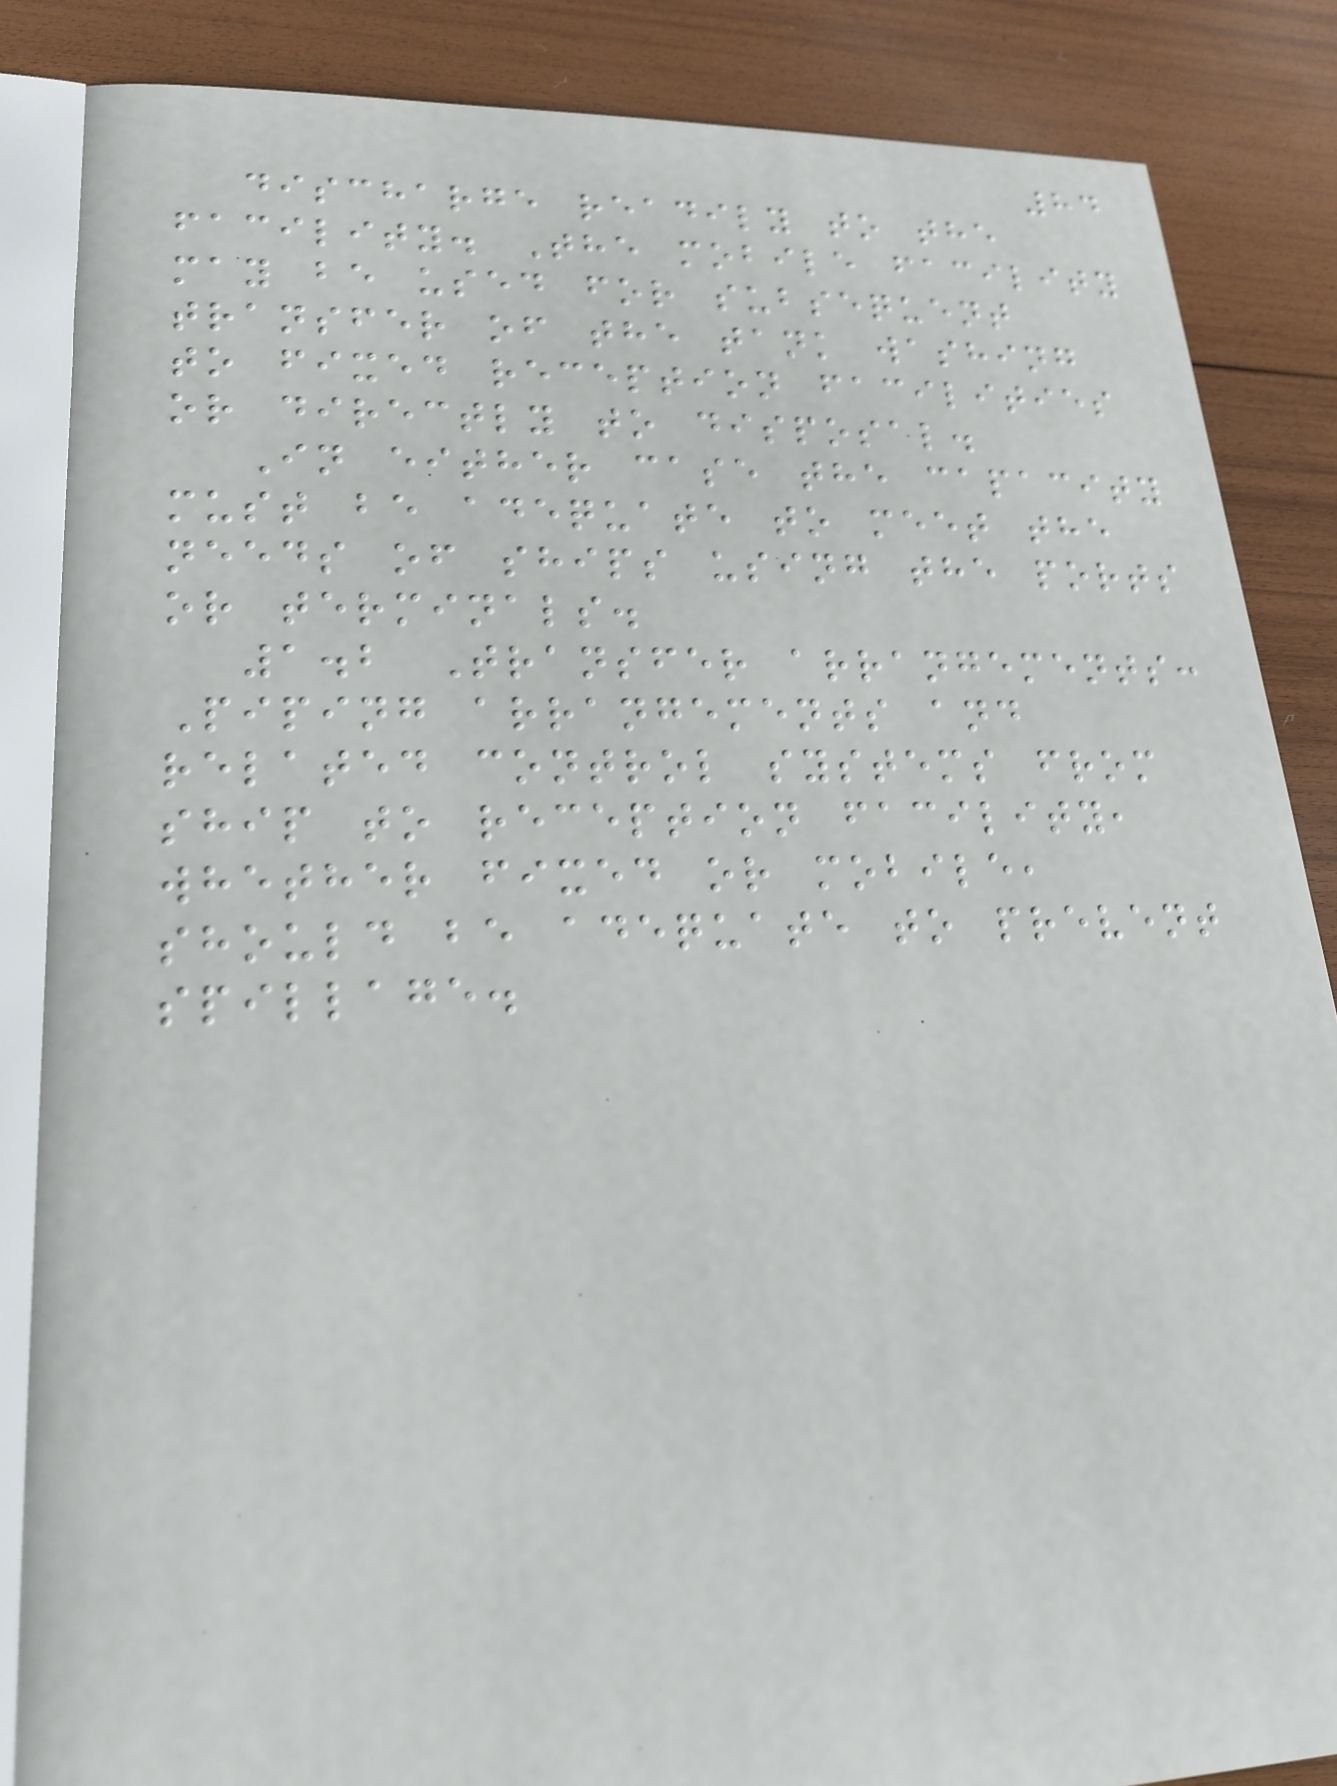84
discharge readily to the
facility. The mobile facility
may be used for subsequent
transfer of the tank washing
to fixed reception facilities
or directly to disposal.
In either case the capacity
must be adequate to meet the
needs of ships using the ports
or terminals.
1.2 Transfer arrangements:
Piping arrangements and
related control systems from
ship to reception facility,
whether fixed or mobile,
should be adequate to prevent
spillage.
